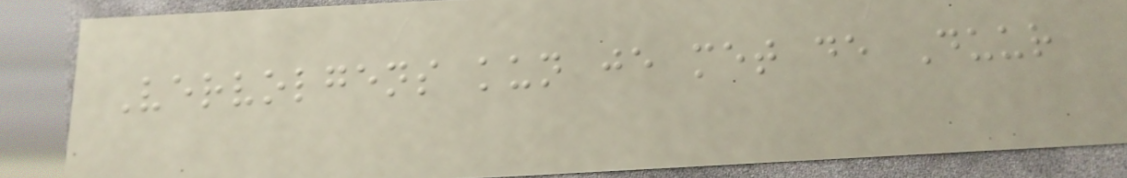Vervolgens kun je met de Duur
